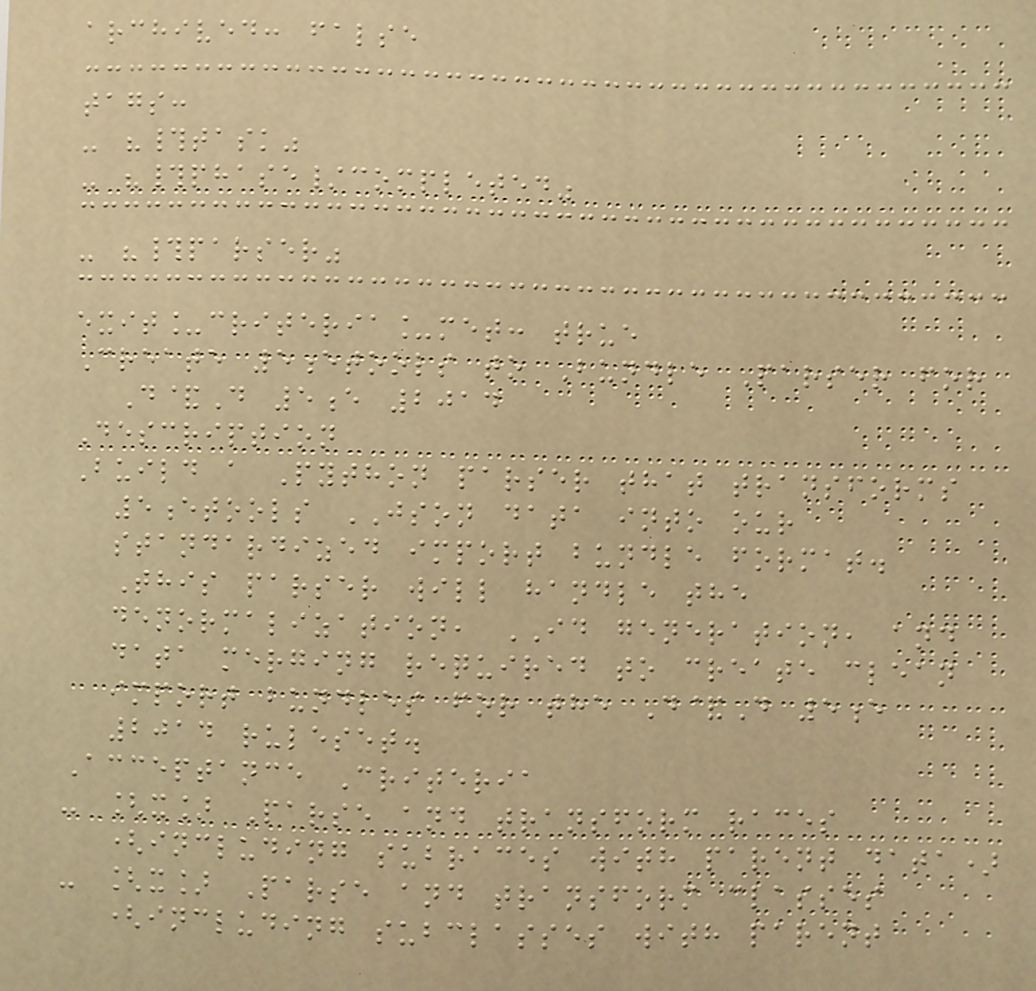archived: false
tags:
- "#task"
- "#phase/completed"
- "#parser"
exit_criteria_met: true
Create 5etools to Bundle Parser for
D&D 5e 2014
Description
Build a Python parser that transforms
5etools JSON data into our
standardized import bundle format.
This parser will handle the
denormalization, ID generation, and
data merging required to create clean
import bundles for the D&D 5e
2014 ruleset.
Acceptance Criteria
- [x] Parse and transform races
(including subraces with parent data)
- [x] Parse and transform classes
(including subclasses with parent
